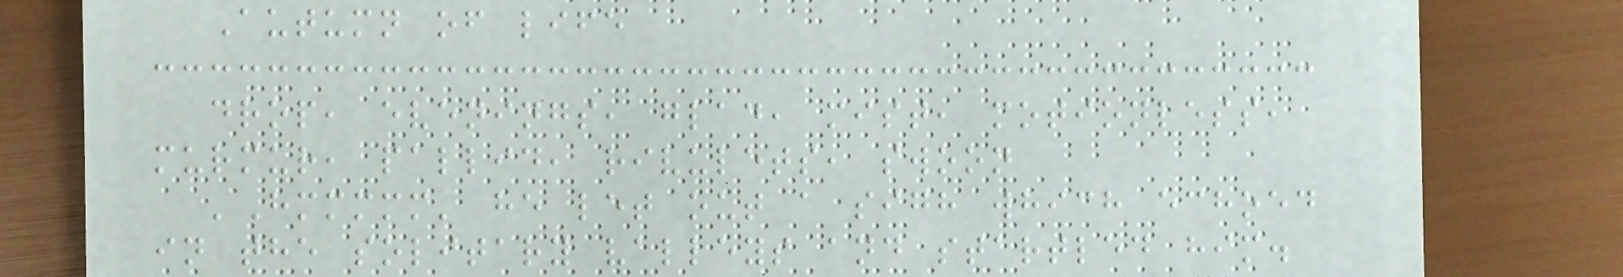Autumn of life
drop, evenings, glad, mist, motionless,
murmur, pallid, rivulets, swoon
'Hmmmmm' he let out a sigh which echoed
in the solitary valleys and startled him.
